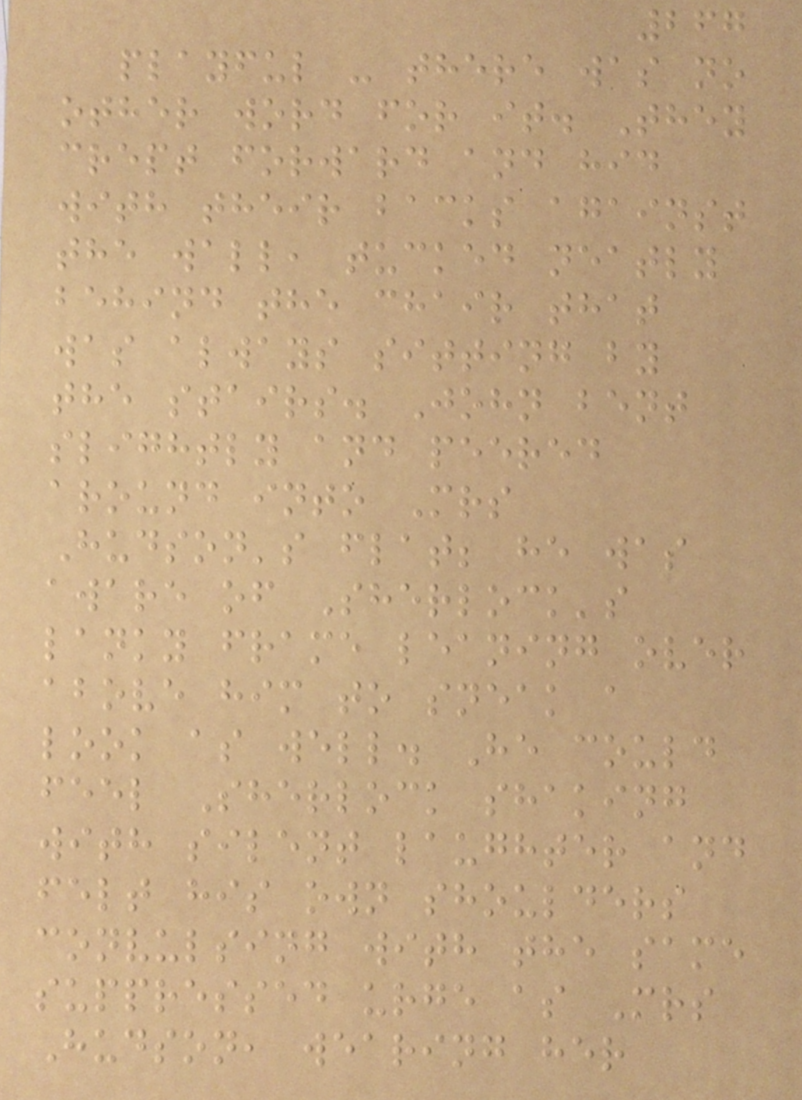267
playful - there was no
other word for it. They
crept forward and hid
with their backs against
the wall, tucked neatly
behind the chair that
was always sitting by
the stairs. John bent
slightly and peered
around into Mrs
Hudson's flat; he was
aware of Sherlock's
lanky frame leaning over
above him to sneak a
look as well. He could
feel Sherlock shaking
with silent laughter and
felt his own shoulders
convulsing with the same
suppressed urge as Mrs
Hudson, wearing her
